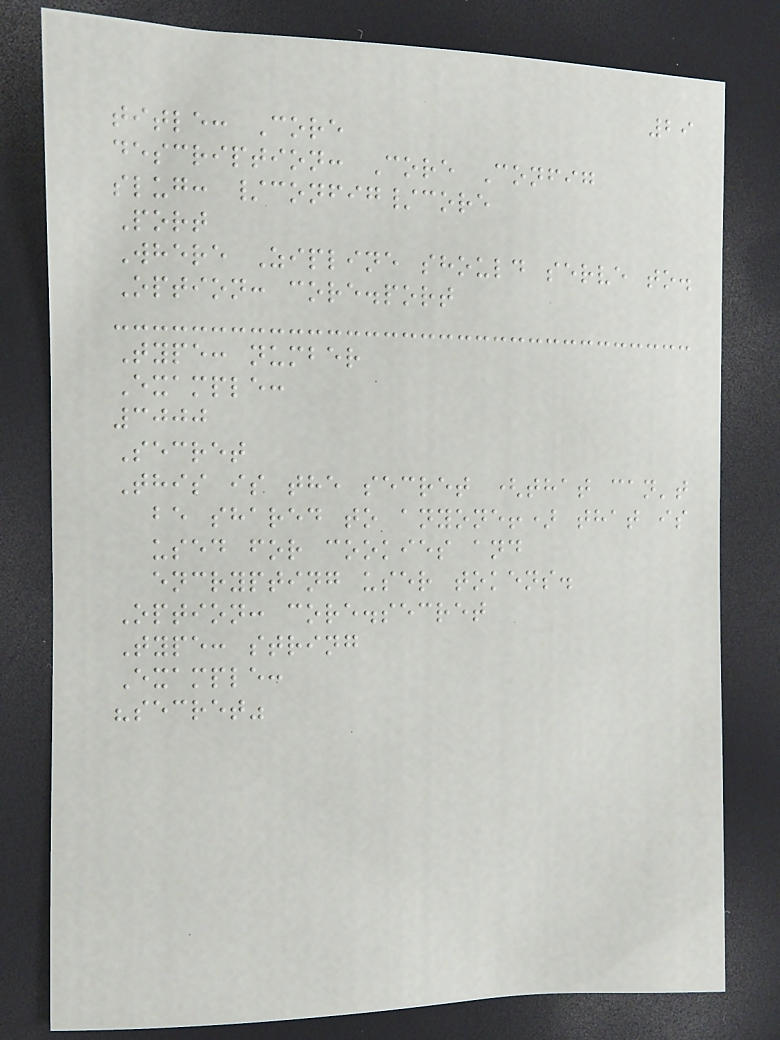29
title: Core
description: Core Config
slug: /config/core
Port
Where Zipline should serve to.
Option: core.port
Type: number
Example:
3000
Secret
This is the secret (that can't
be shared to anyone!) that is
used for cookies and
encrypting user tokens.
Option: core.secret
Type: string
Example:
"secret"
